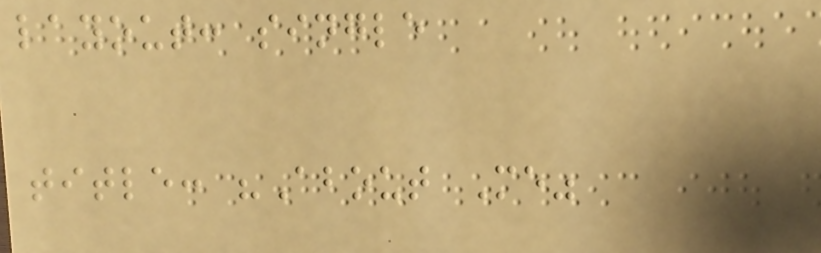layout: single
title: "About Me"
